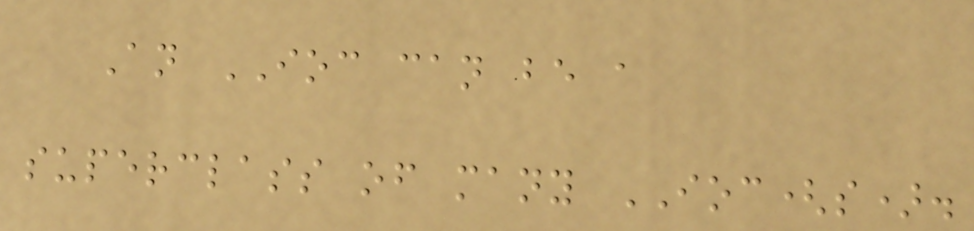An IOC can be a
superclass of many IOC(s).
